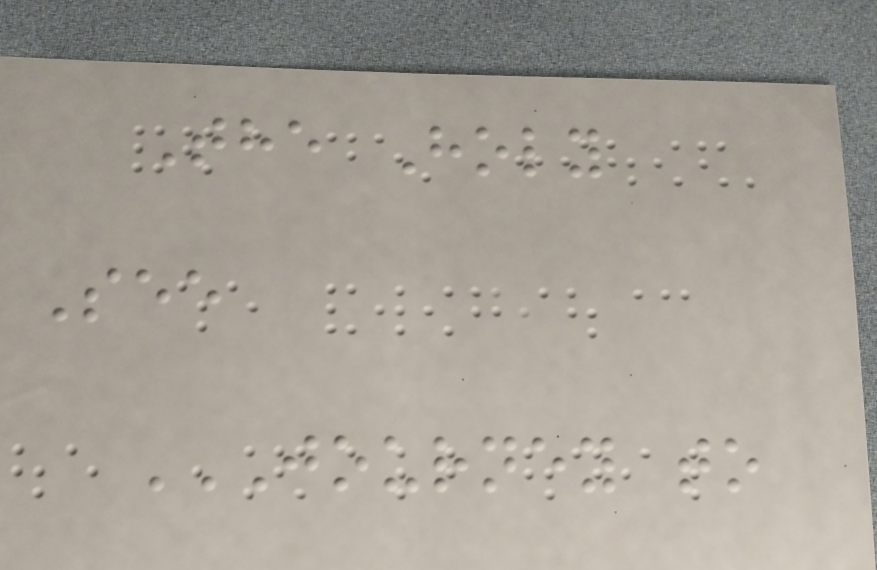The Holy
See
JOURNEY TO
